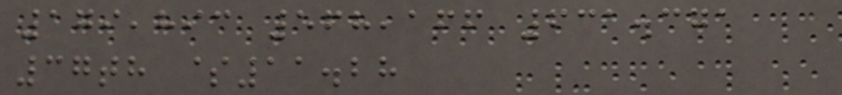179,893 568,166 631.371
37th $11.28
